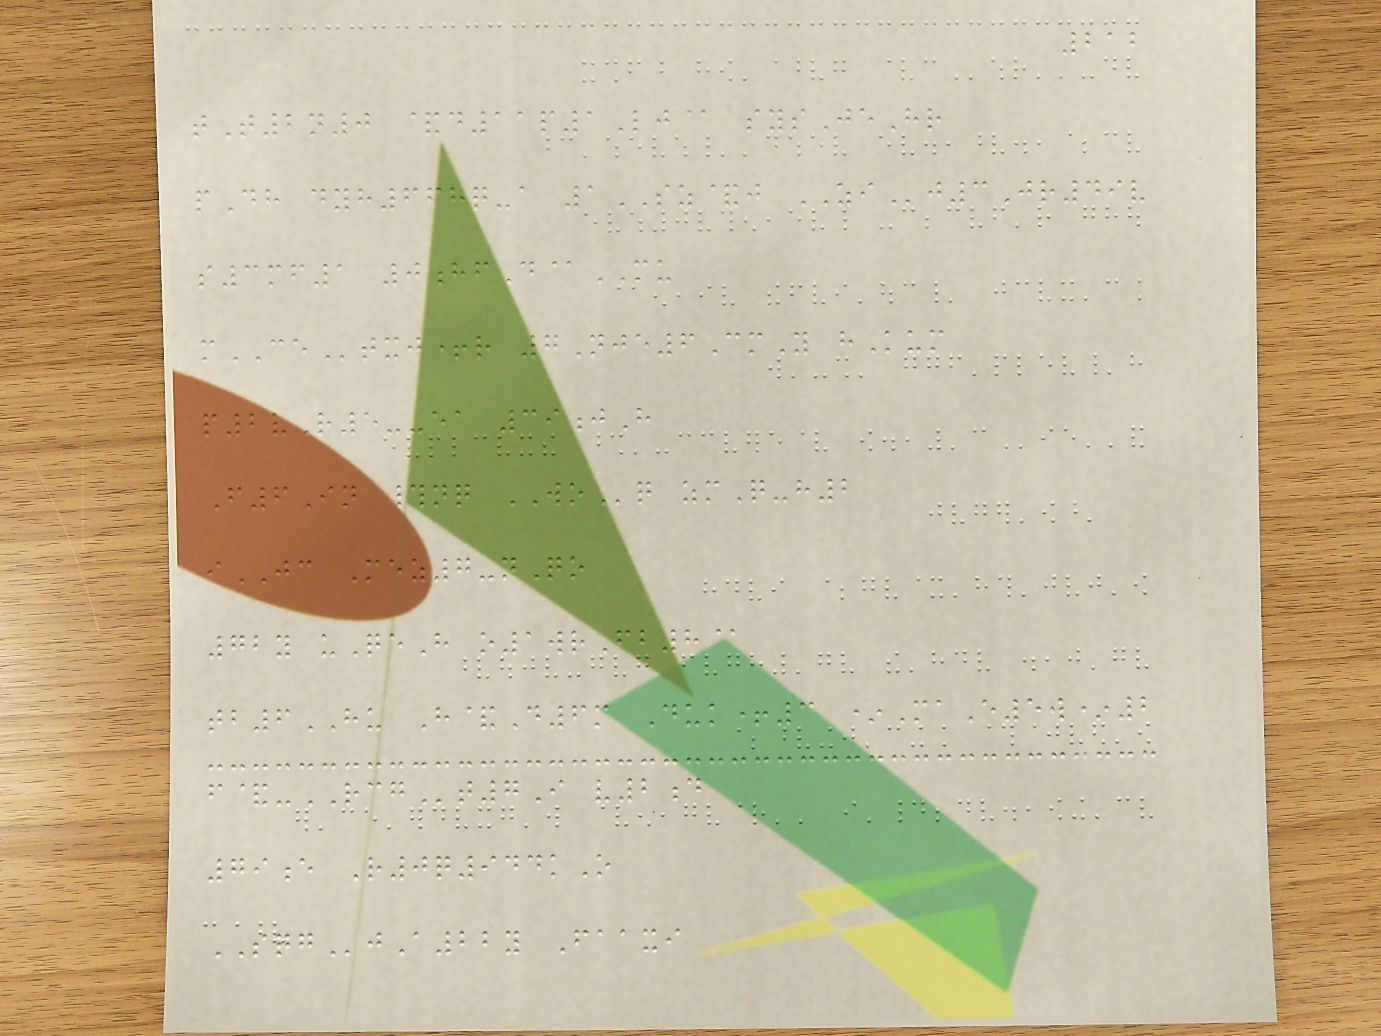212
tT2n0 &d11p1Lj@ sysJeHr
pDh dyh668q-a 1SZ&j ZIj3Jr49v
s3mf1 0hfD@MU
mCEtxj+r 7Nje6CmY hKum
p2vR5--ea 39jH
F6In #nq WOq zmQ-h2
iJC Mez7-nQo
72y uQeH o1wrFb8@
tb6HU H&D6m Duk+3 *MaE5w*2
f&-RCGt7I v2d
79e R0q944kO
SQGjA22y Faaxi
